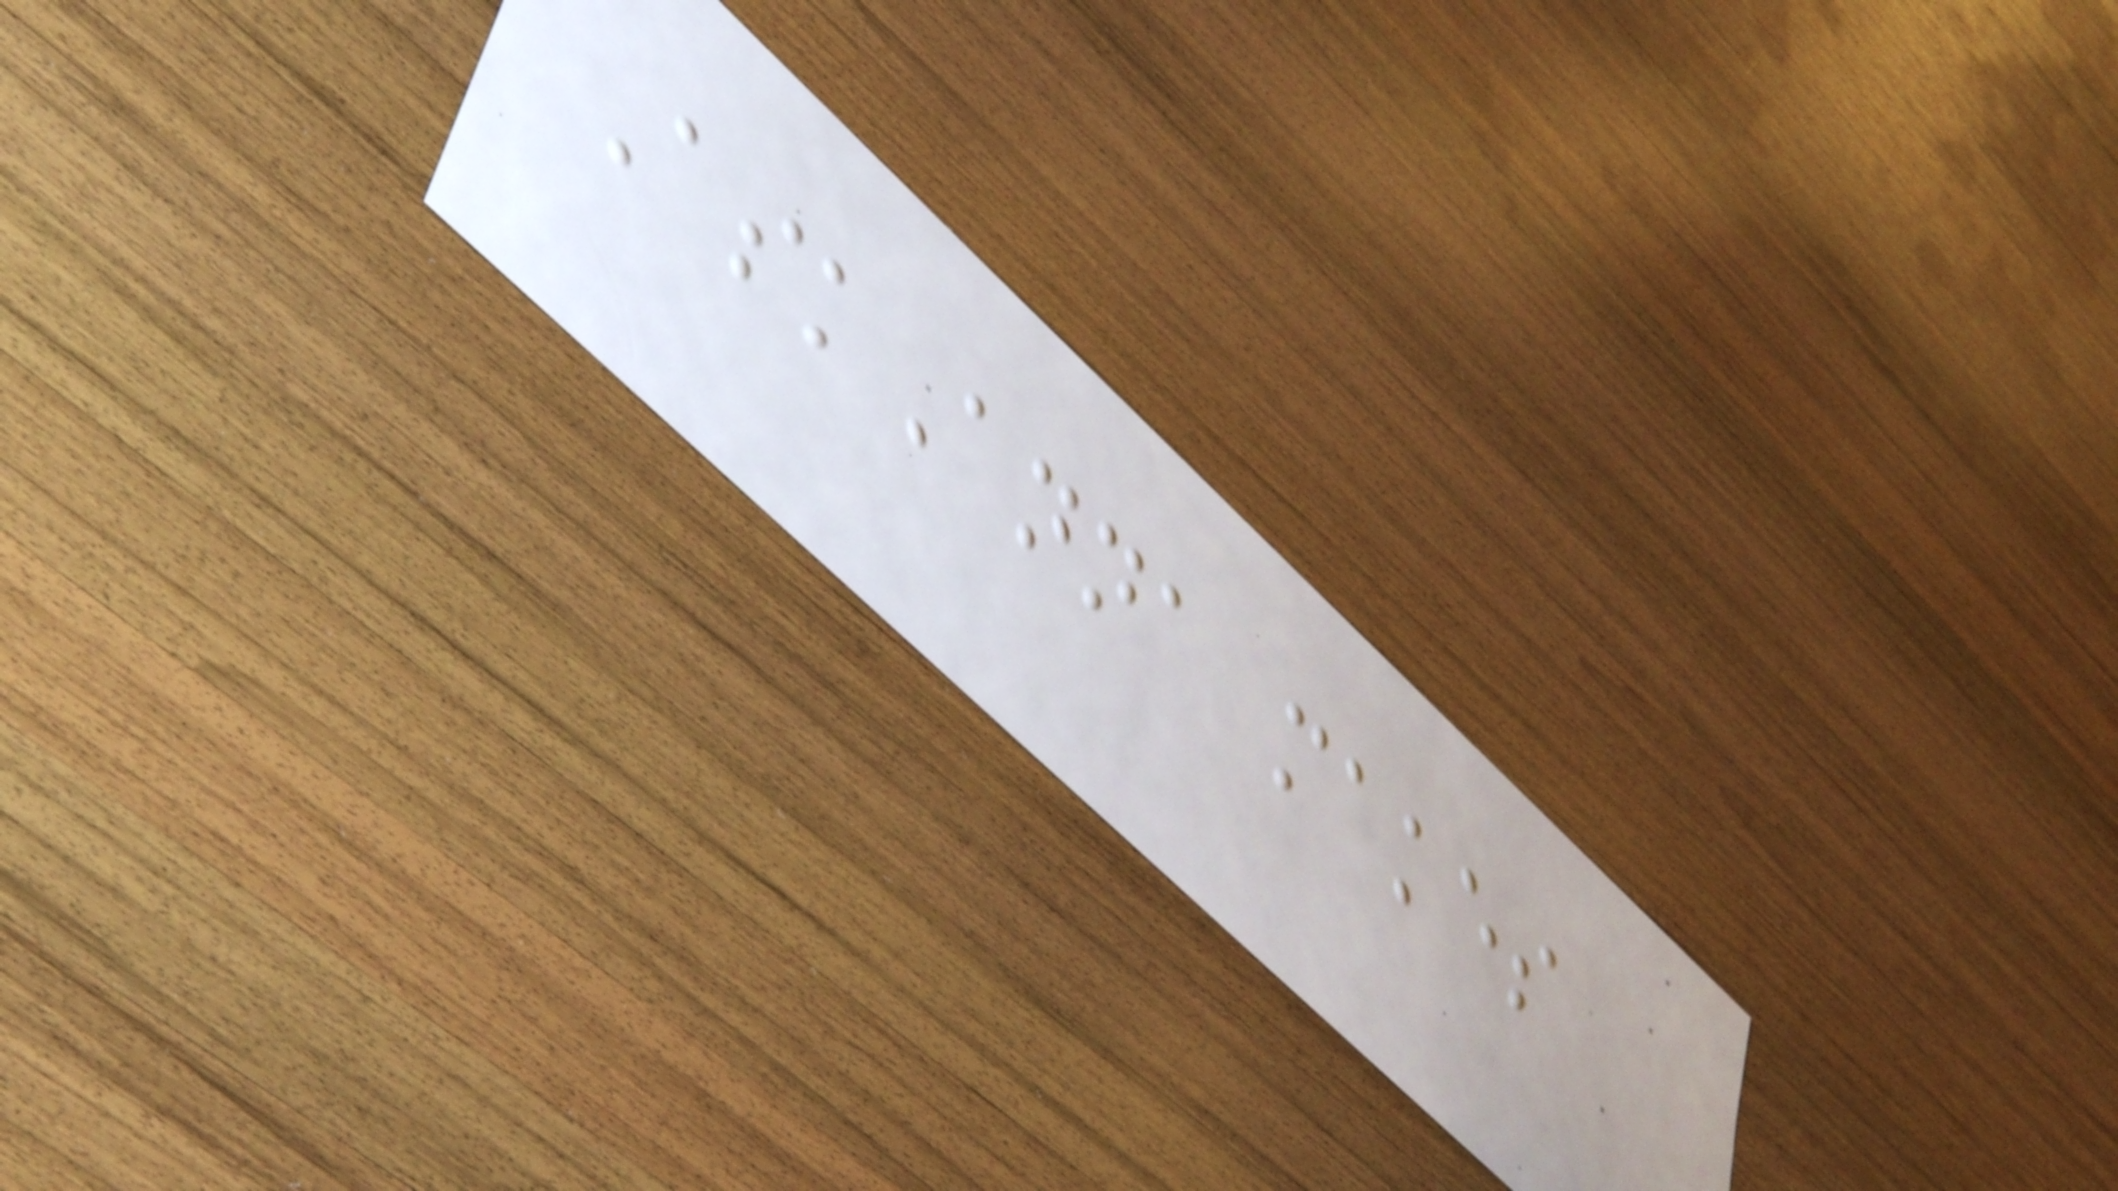AskAnna makes
